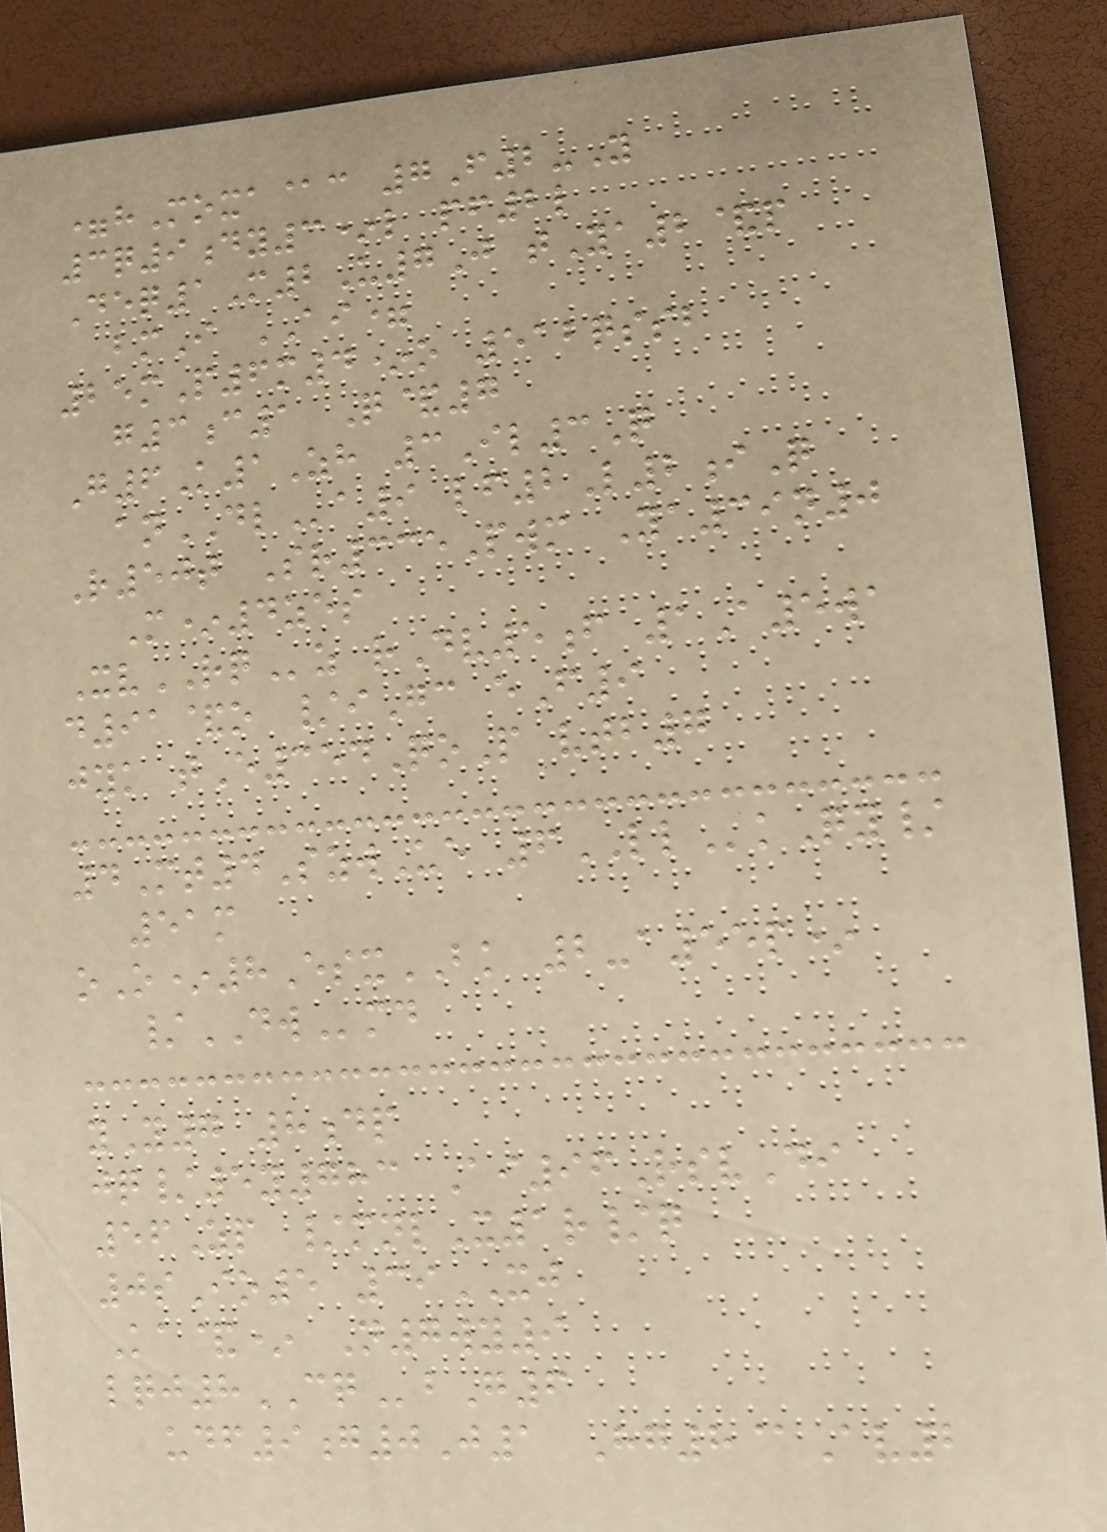=hMoxa@c 7F2-Y
3q9dy3*l pf2l
Deq1M2U7J tYa2&p
bmI AI=
25mP6m4*o 512qssb
g3c1 Q&7
G6K1Zh 3Il3Q
anDLa9 lf2L2iQ
R50t Sr335Pwm Ya39n0
M*4zes
XvRQz rDv5f 1A5wa
d91&o /iGc eF9
jyk tE354QoP vtb7
4Mt4SzwUe 6LLkQy/
51m
oO*8EsxBK 2-a55p*
/DWmd
yY7 8dp
jq/5y783 Ai96RsvDi
56Zp /mnlX1r/q
0sIo5 39XJ
Ka&* N7wy9
lqj8CQbG6
udf9g0J1 Hg8@Av2
